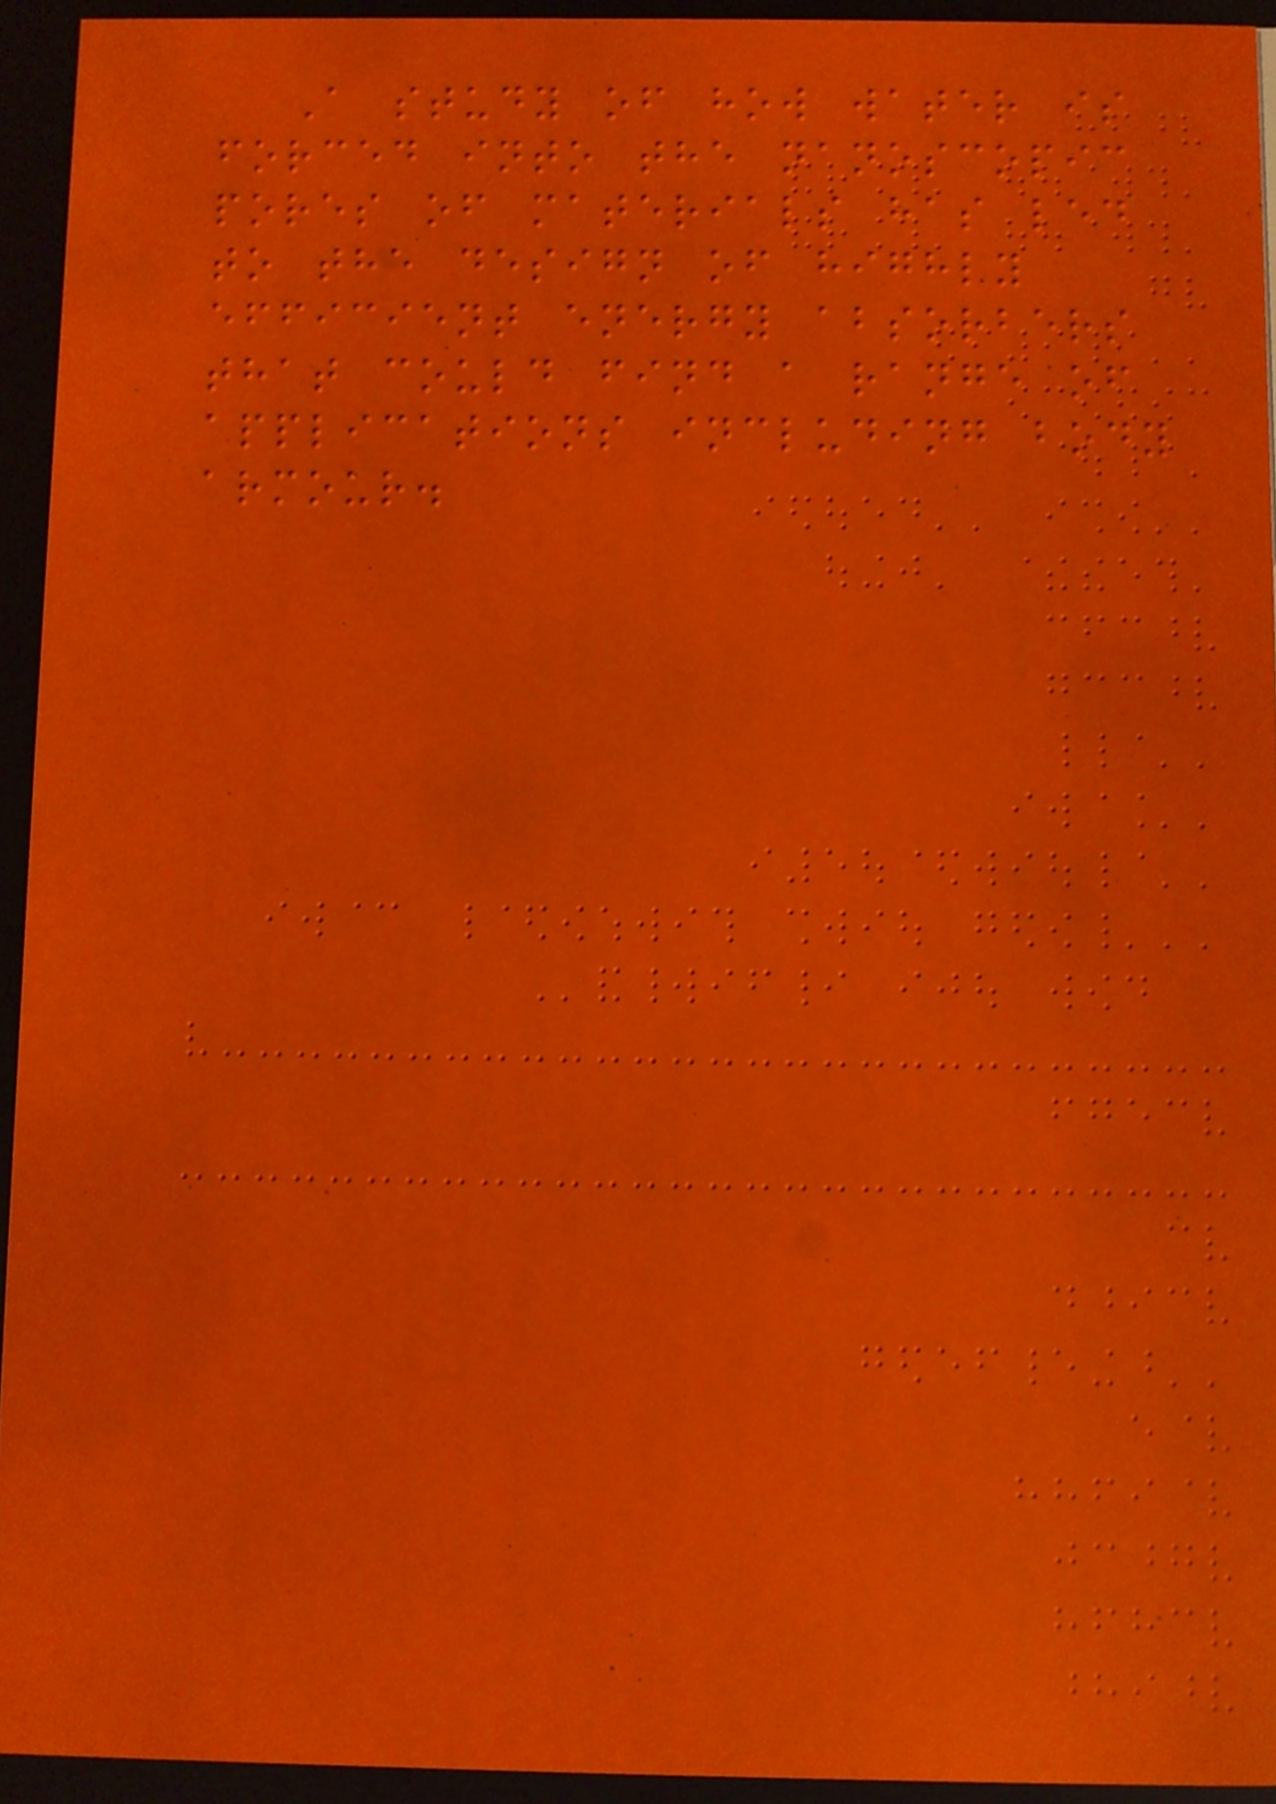A study of how water is
forced into the nanoscopic
pores of materials has led
to the design of highly
efficient energy absorbers
that could find a range of
applications including body
armour.
